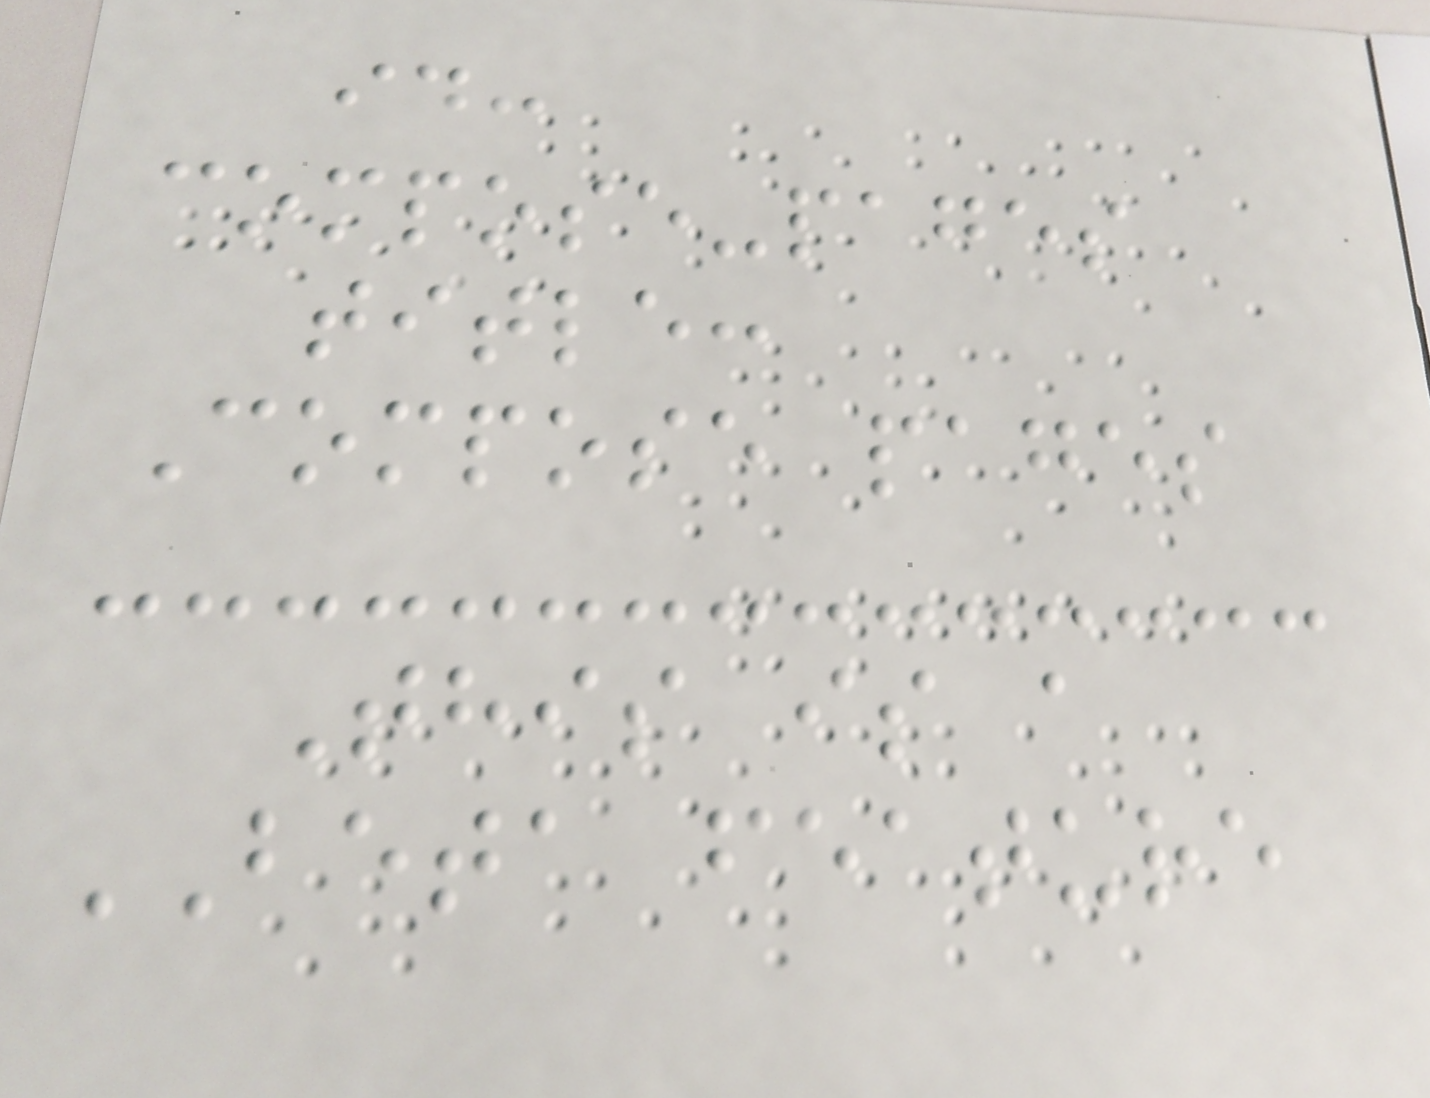id:
compose-pages
title:
Compose pages
This is a
BETA feature
